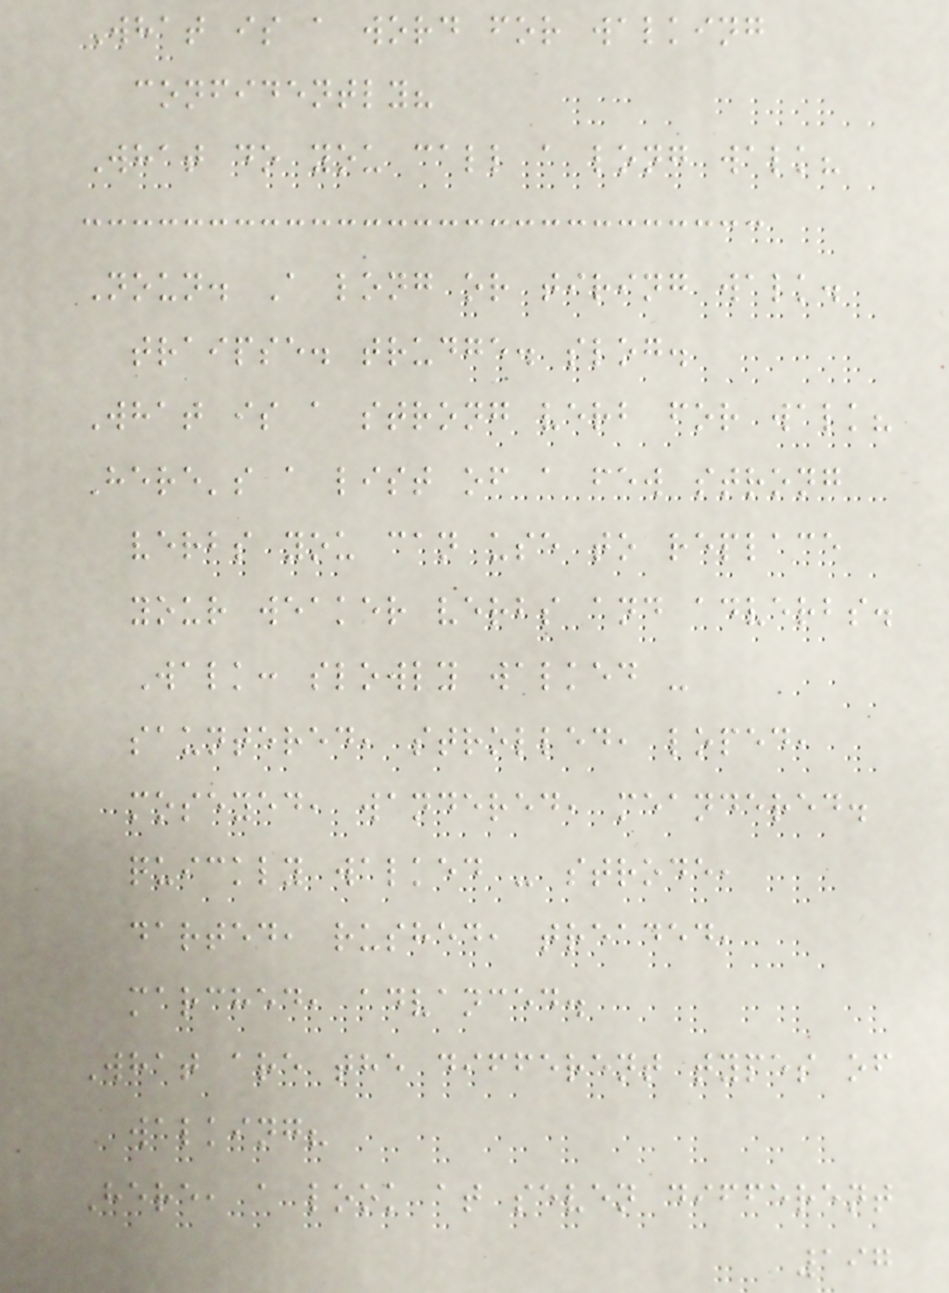What is a word for walking
confidently?
What do you call a long walk?
Noun. A long or tiring walk.
traipse. trudge. slog.
What is a strong verb for walk?
Here's a list of a few strong
verbs you can use to replace
your weaker verbs and adverbs.
Walk: slowly walked -
sauntered, strolled, loped,
moseyed, wandered, meandered.
quickly walked - strode,
darted, rushed, treaded,
marched, advanced.
What are the different types of
walking?
Here, a look at seven different
197
